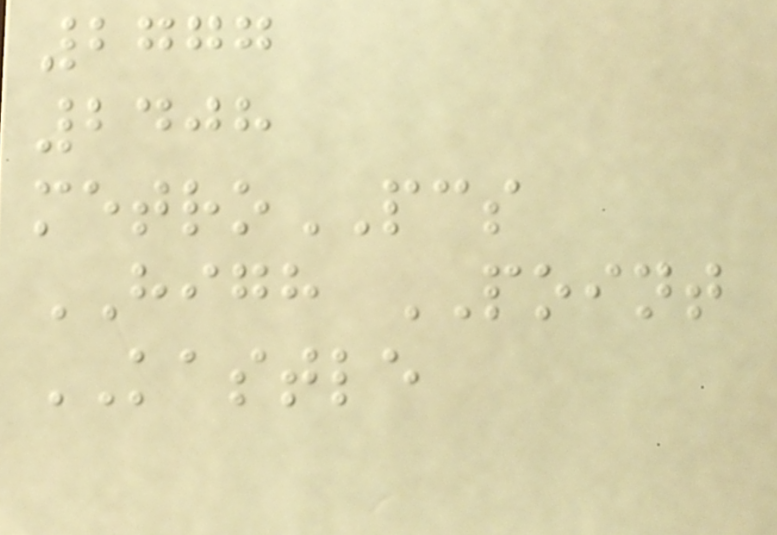2777
2408
metroPCS
HIGH POINT
KASTLE
